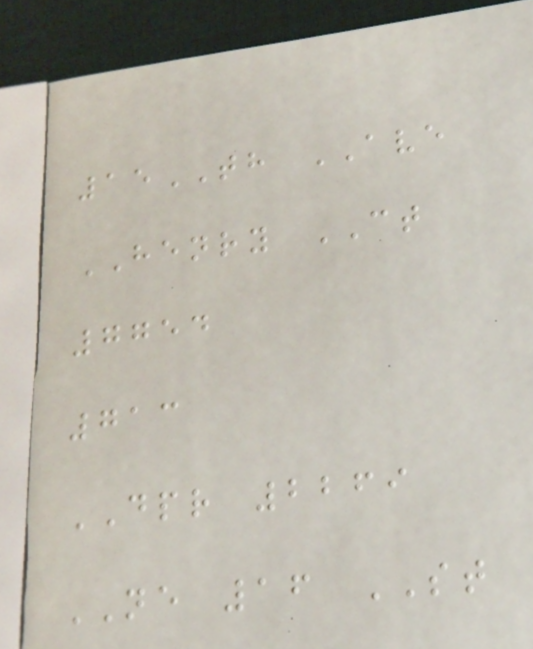15TH AVE
HENRY CT
7754
713
DPR 2269
NE 16 ST
